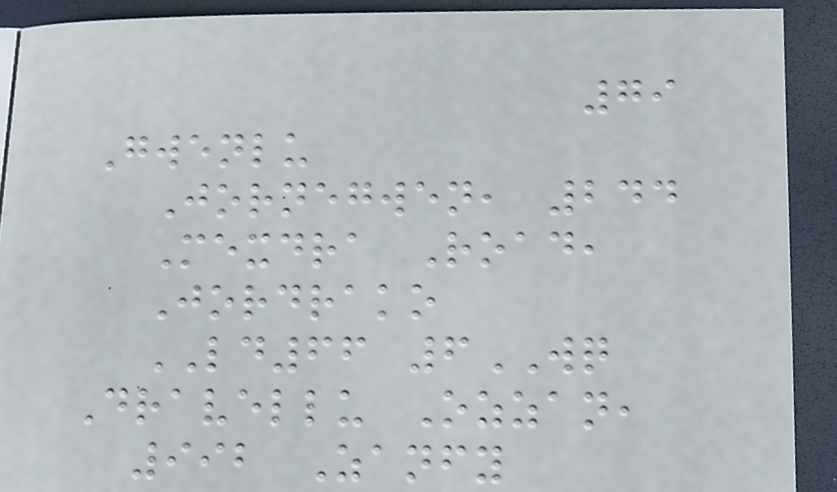79
Gwenlu
Jornegwen, 244
Mexdra Road,
Jordrako
LD66 6WQ
Dravellu Ozzan,
992 Zanfy
